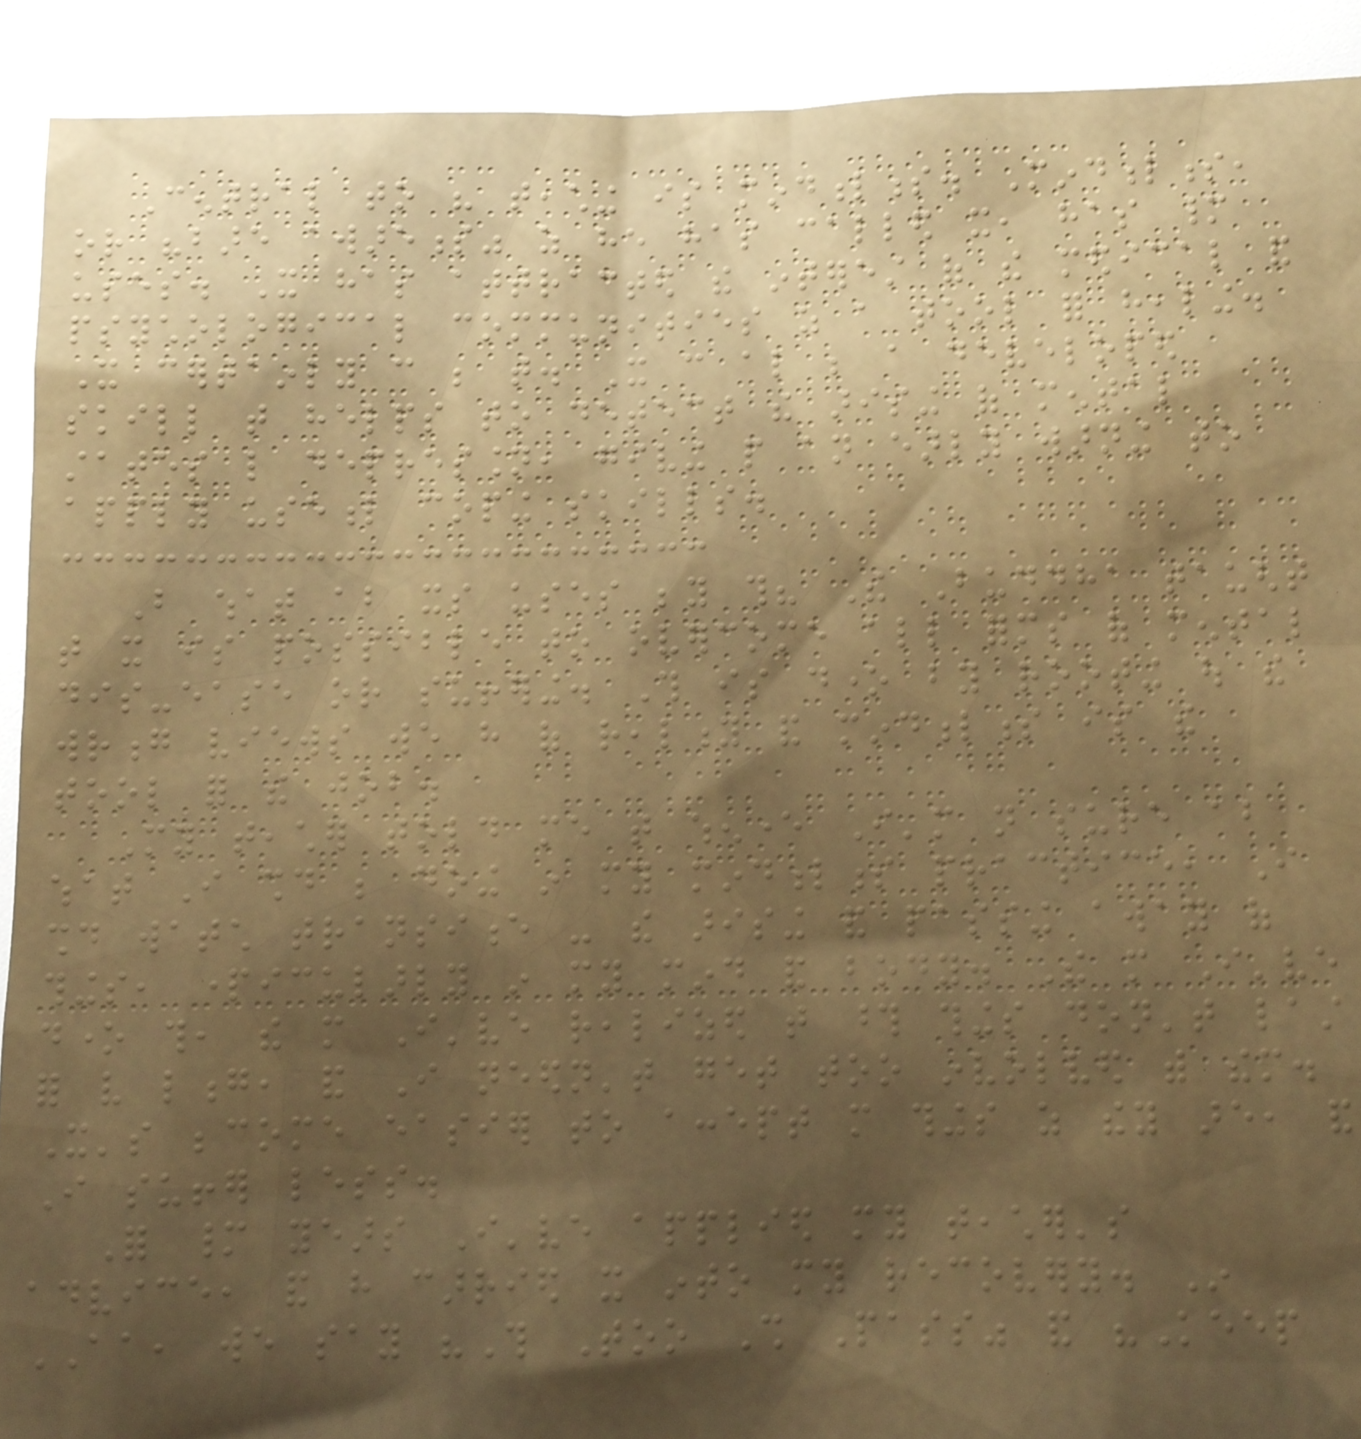Central to his teaching is mindfulness. Mindfulness,
or "bare awareness" as he has called it, has many
uses. It has attracted the interest of the medical and
psychological communities as a tool for healing.
It certainly can be that. It can also be a developed
skill that helps to detect the arising of mental
states like depression, giving people an early warning to
apply useful coping skills.
But what about its uses beyond this? The Buddha taught
that it is possible to overcome all forms of mental
dis-ease or suffering. This is done by rooting out the
wrong views we have of reality and mindfulness is the
tool for the job.
My teacher told me that whenever I'm not sure about
what I should be doing in my mindfulness practice, I
should watch transience - the arising and passing away of
things, particularly in my mind and body. The more I've
done this, the more I've realized that those things don't last
for very long, and I needn't get too involved with them.
It's become easier to accept more things as they are, and
I suffer less.
For many years I've applied my teacher's
advice, and have carried it into my recovery. In
AA, we say "This Too Shall Pass" and "Keep
